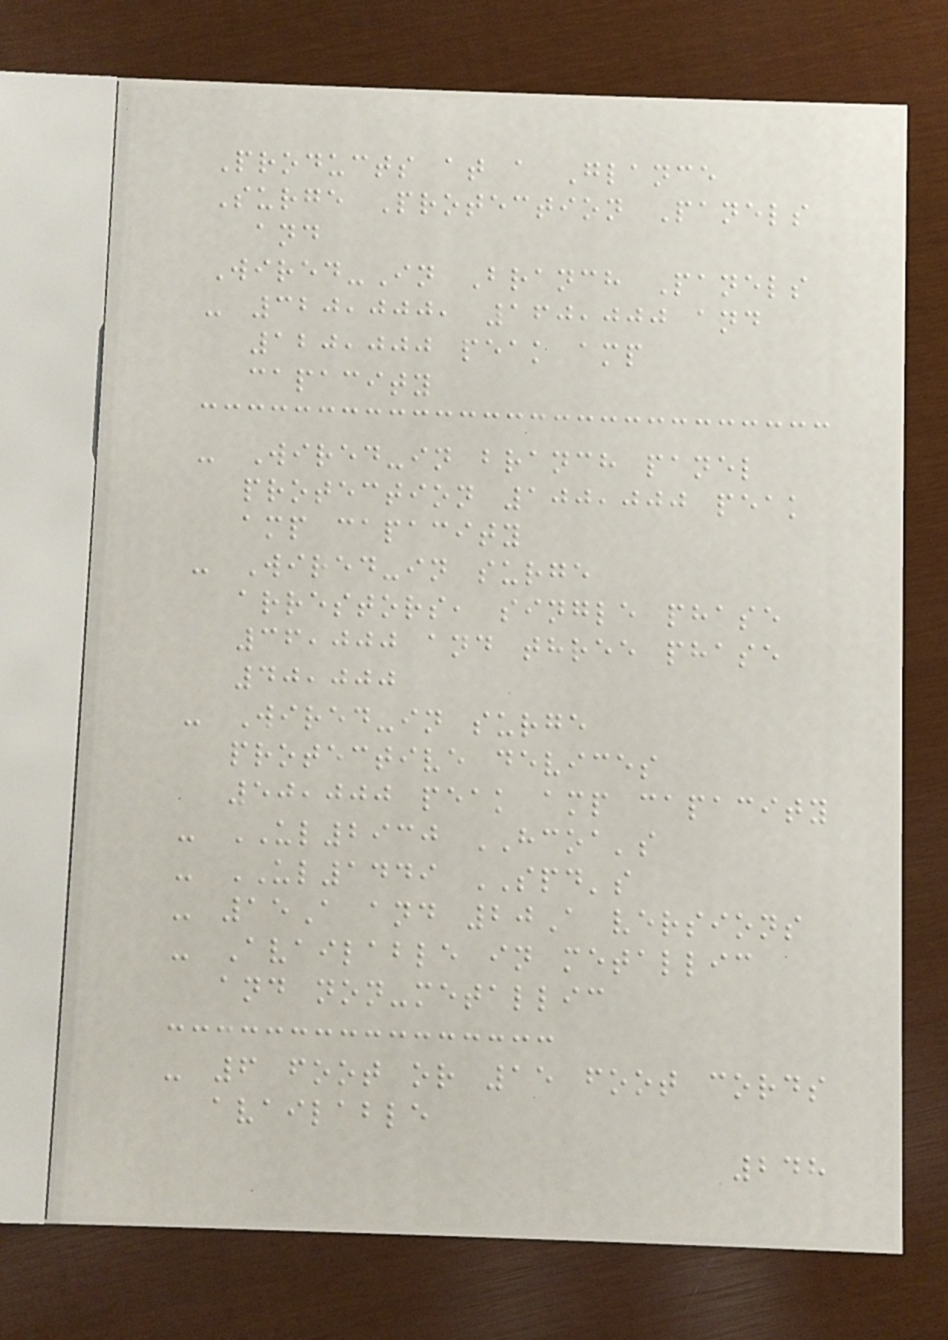Products at a Glance
Surge Protection Panels
and
Wired-In Branch Panels
- 320,000, 160,000 and
120,000 peak amp
capacity
- Wired-in branch panel
protection 100,000 peak
amp capacity
- Wired-in surge
arrestors, single phase
36,000 and three phase
40,000
- Wired-in surge
protective devices
50,000 peak amp capacity
- UL2930 HCOA's
- UL1449 SPD's
- 15A and 20A versions
- Available in metallic
and non-metallic
- 6 foot or 15 foot cords
available
248
